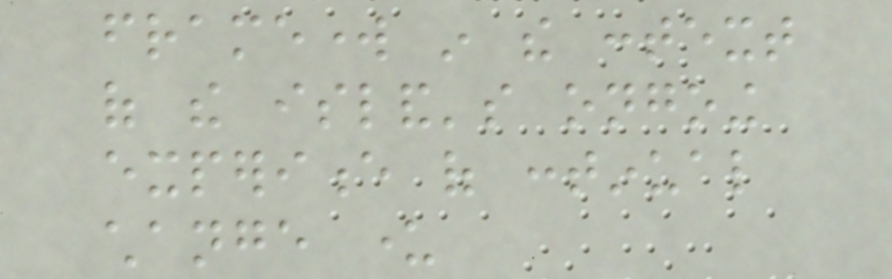framework in the context
of the island's ongoing
experience of continual
change under
